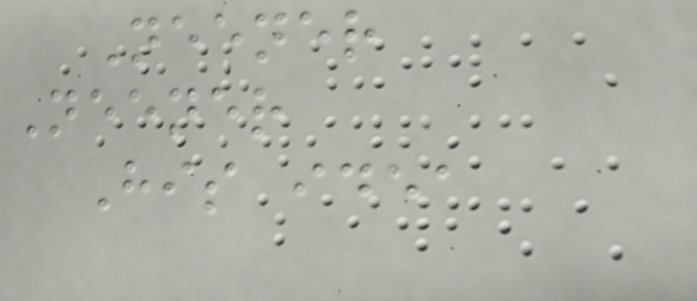Neener
Neener
His idea
